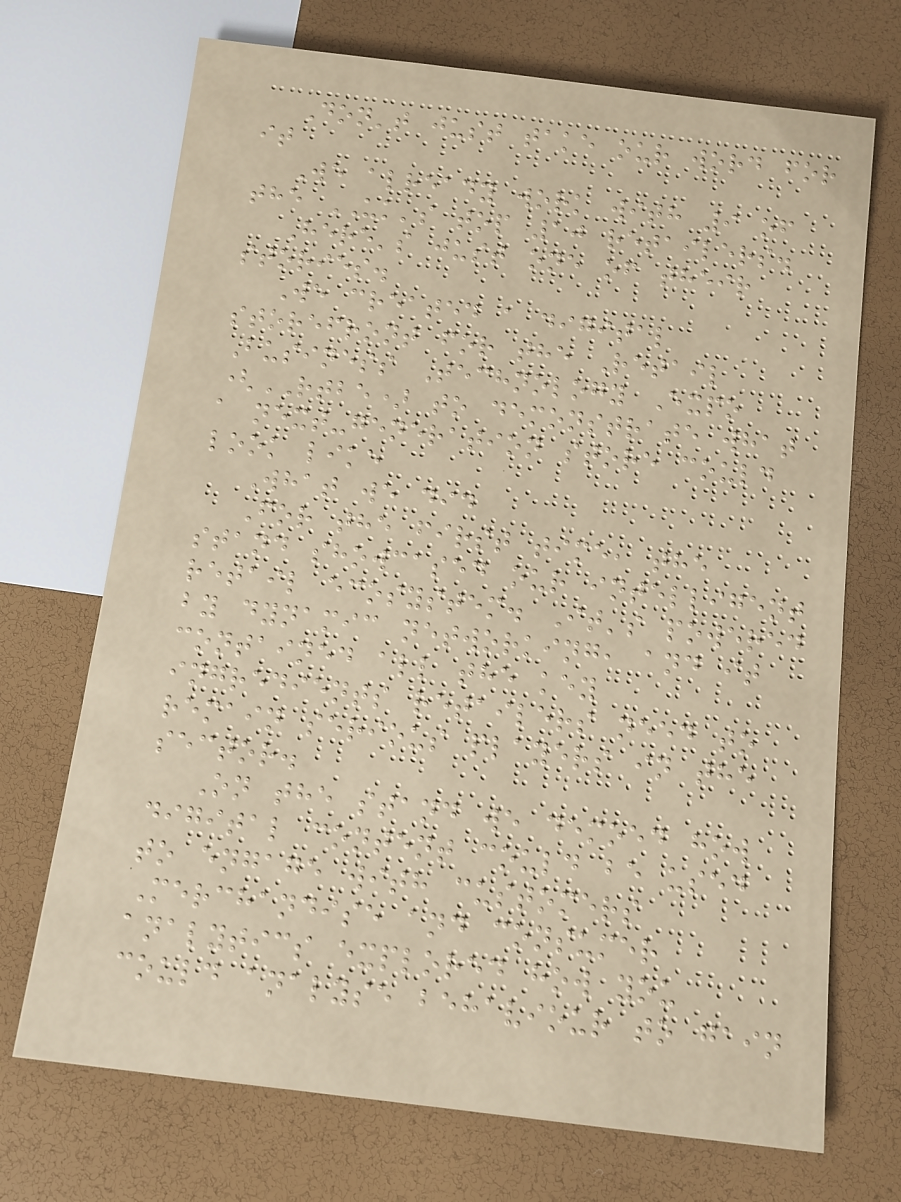Don't just take our word for
it
We already work with 9 of
the UK's top 10 retailers.
Here's just one of their
stories.
We created a digital
storefront for the Retail
Business Technology Expo
(RTBE) to demonstrate what
a next-generation store could
look like
What we did
For the first time, the
stand showcased our intelligent
retail ecosystem. It's powered
by dynamic networking, and it
contained all the key
ingredients retailers need to
remain serious players in the
sector.
On the stand we demoed how
digital content could be used
to engage with customers
Merchandise and consumer
analytics explored how you
could analyse behaviour to gain
